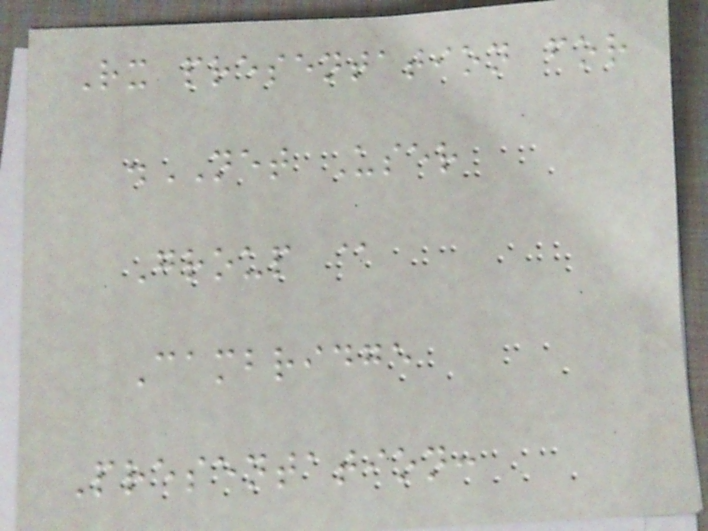Rx presentation for
.NET User
Group @
Cambridge
Presentation:
